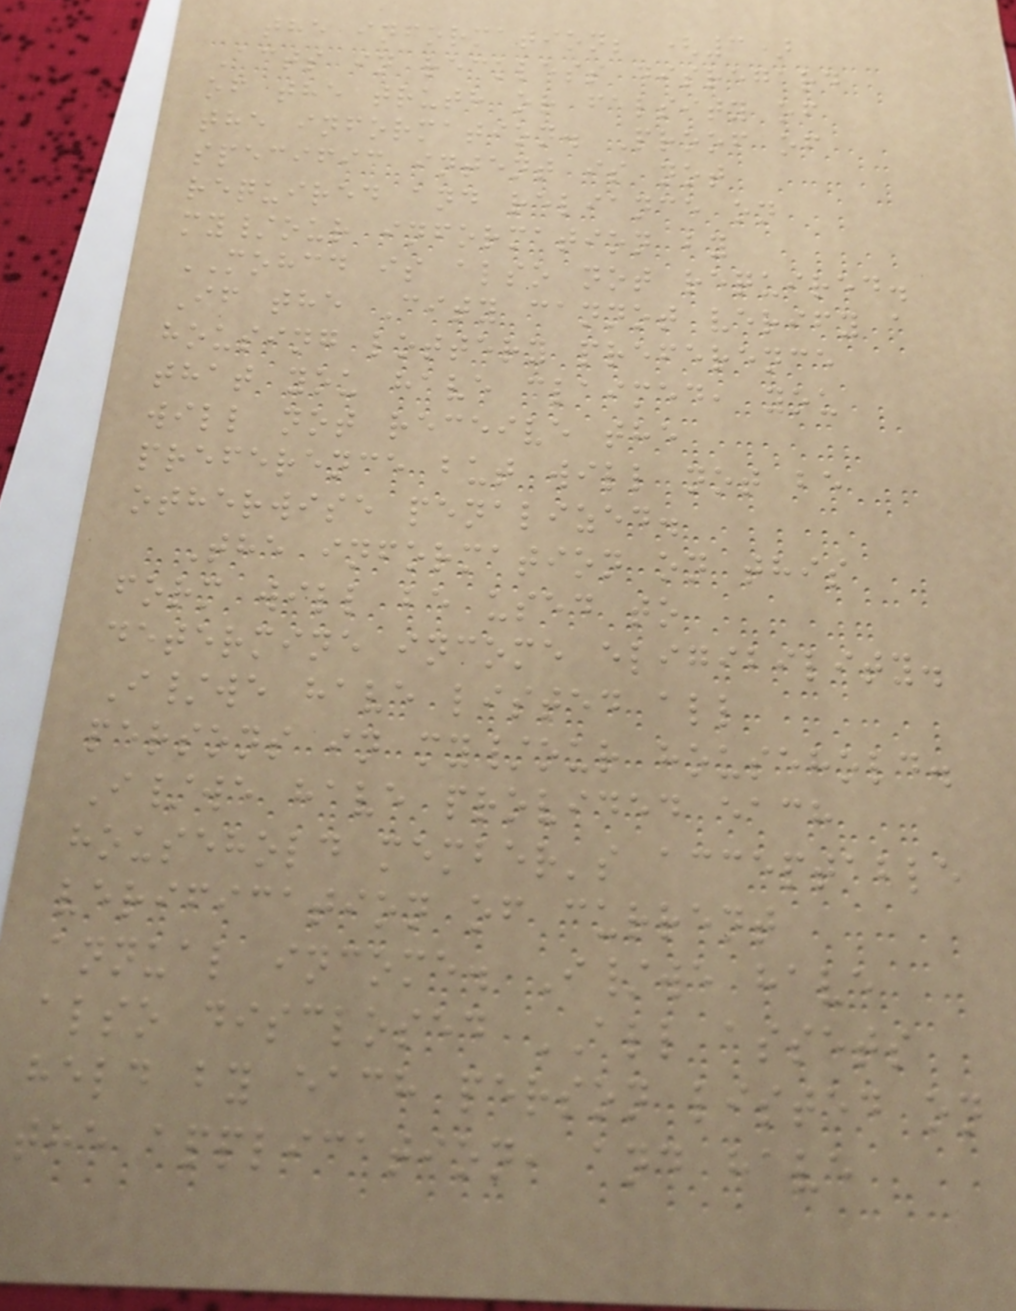the information; (3)
Acts in reckless disregard
of the truth or falsity of
the information. Proof of
specific intent is not
required and reliance on
my/our information by
MOHCD is also not required.
If the City cannot verify a
housing lottery preference
that you have claimed, you
will not receive the
preference but will not be
otherwise penalized.
The information on this
form will be used to
determine income eligibility.
I/we have listed all
persons in my/our household.
I/we have provided each
household member's acceptable
verification of current
annual income. I/we have
also disclosed ALL assets
held by each person listed on
the application, and have
